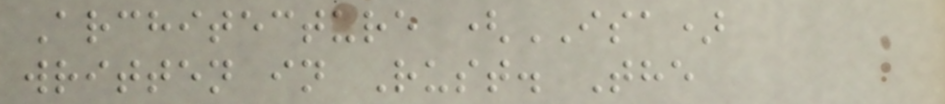Architecture (ISA)
written in Rust. The
